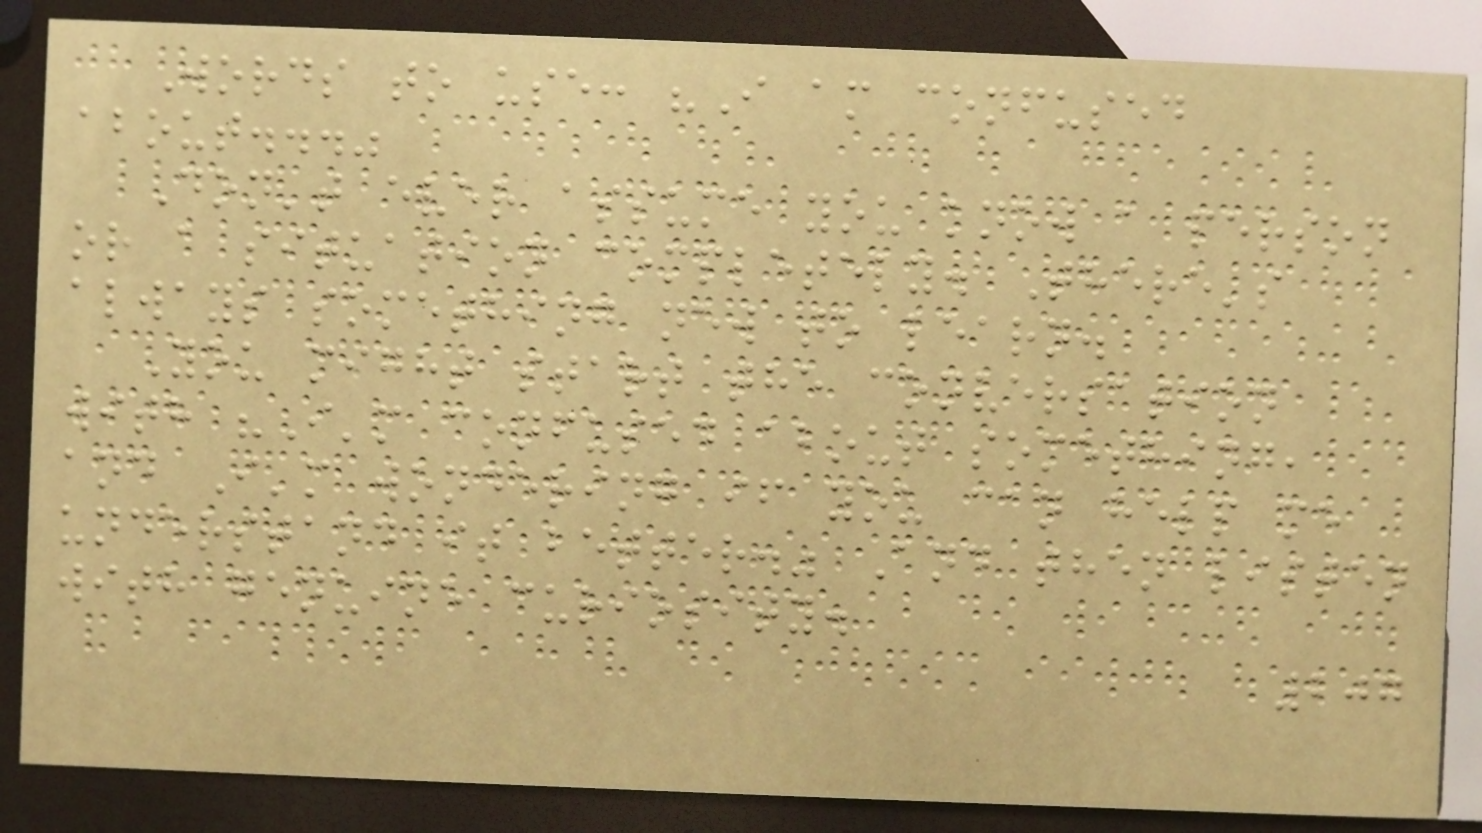Words to use: "I am confused
about..."
Don't ever assume you know a person
or a situation completely. There's
always something new to learn.
You might start the conversation
with "I'm confused about something,
and I'm wondering if you can help me
understand it better." And then listen
with genuine curiosity.
207
